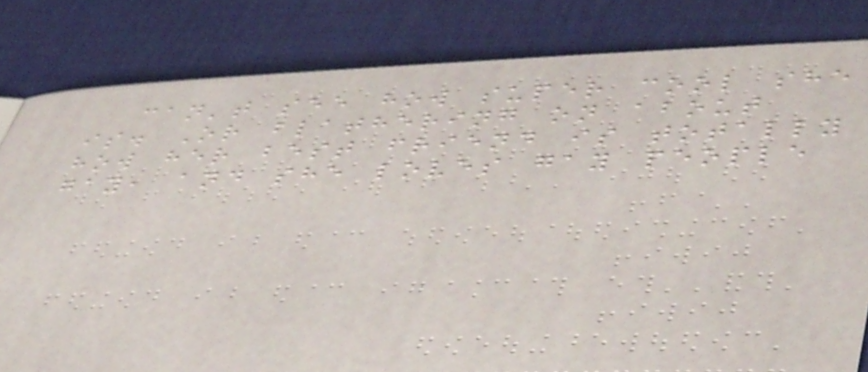can't see how super cool she
is. Or blathering on about
how her best friend is totally
gay, and she loves gay people
